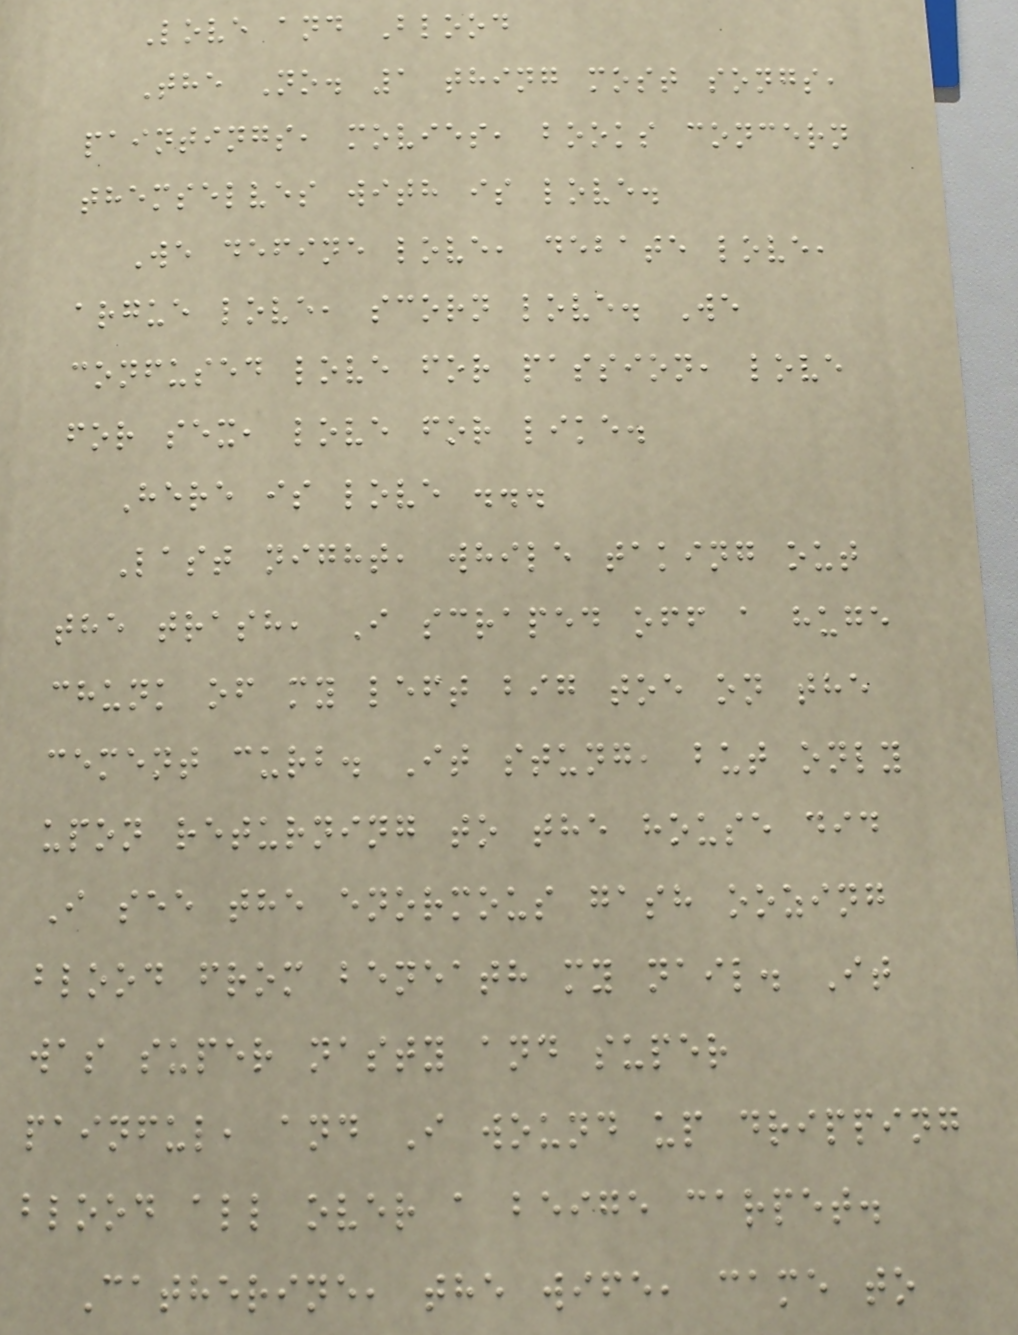Love and Blood
The No. 1 thing most songs,
paintings, movies, books concern
themselves with is love.
We define love, debate love,
argue love, scorn love. We
confused love for passion, love
for sex, love for like.
Here is love ...
Last night, while taking out
the trash, I scraped off a huge
chunk of my left big toe on the
cement curb. It stung, but only
upon returning to the house did
I see the enormous gash oozing
blood from beneath my nail. It
was super nasty and super
painful, and I wound up dripping
blood all over a beige carpet.
Catherine, the wife, came to
